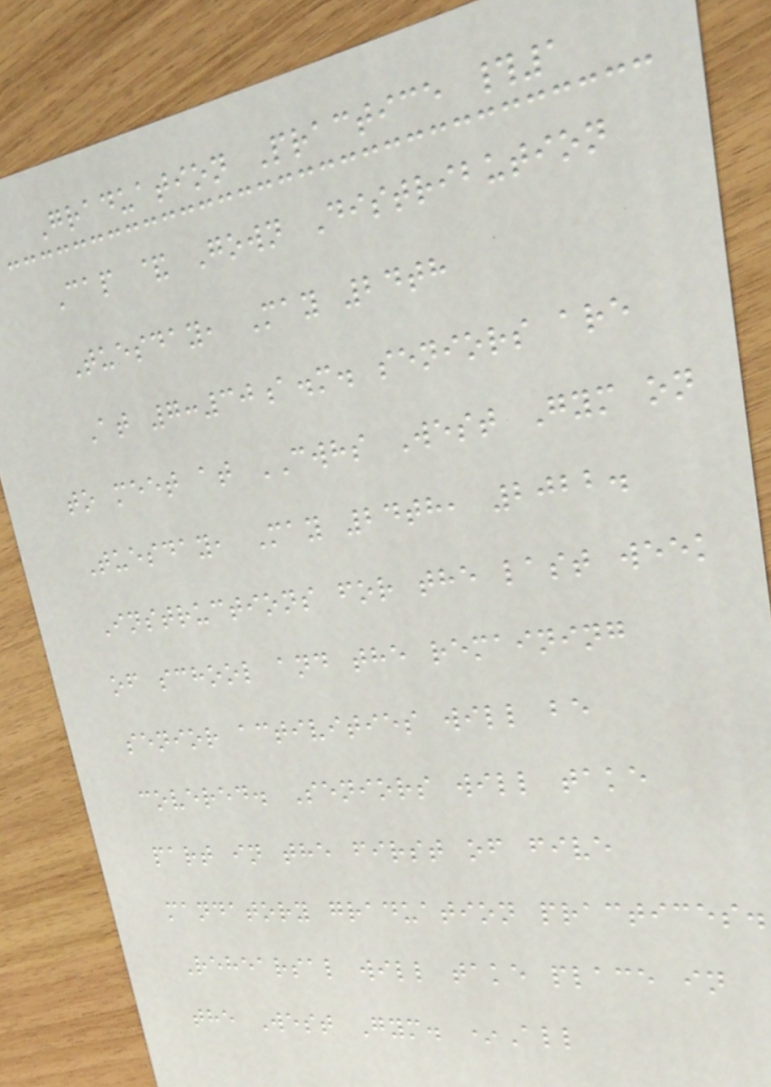Graduation Practice #1
Cap & Gown Distribution
Tuesday, May 24th
At 7:30a.m. seniors are
to meet at CWHS West Gym on
Tuesday, May 24th, 2022.
Instructions for the last week
of school and the remaining
senior activities will be
covered. Seniors will take
part in the first of five
mandatory graduation practices.
Rehearsal will take place in
the West Gym. *All
